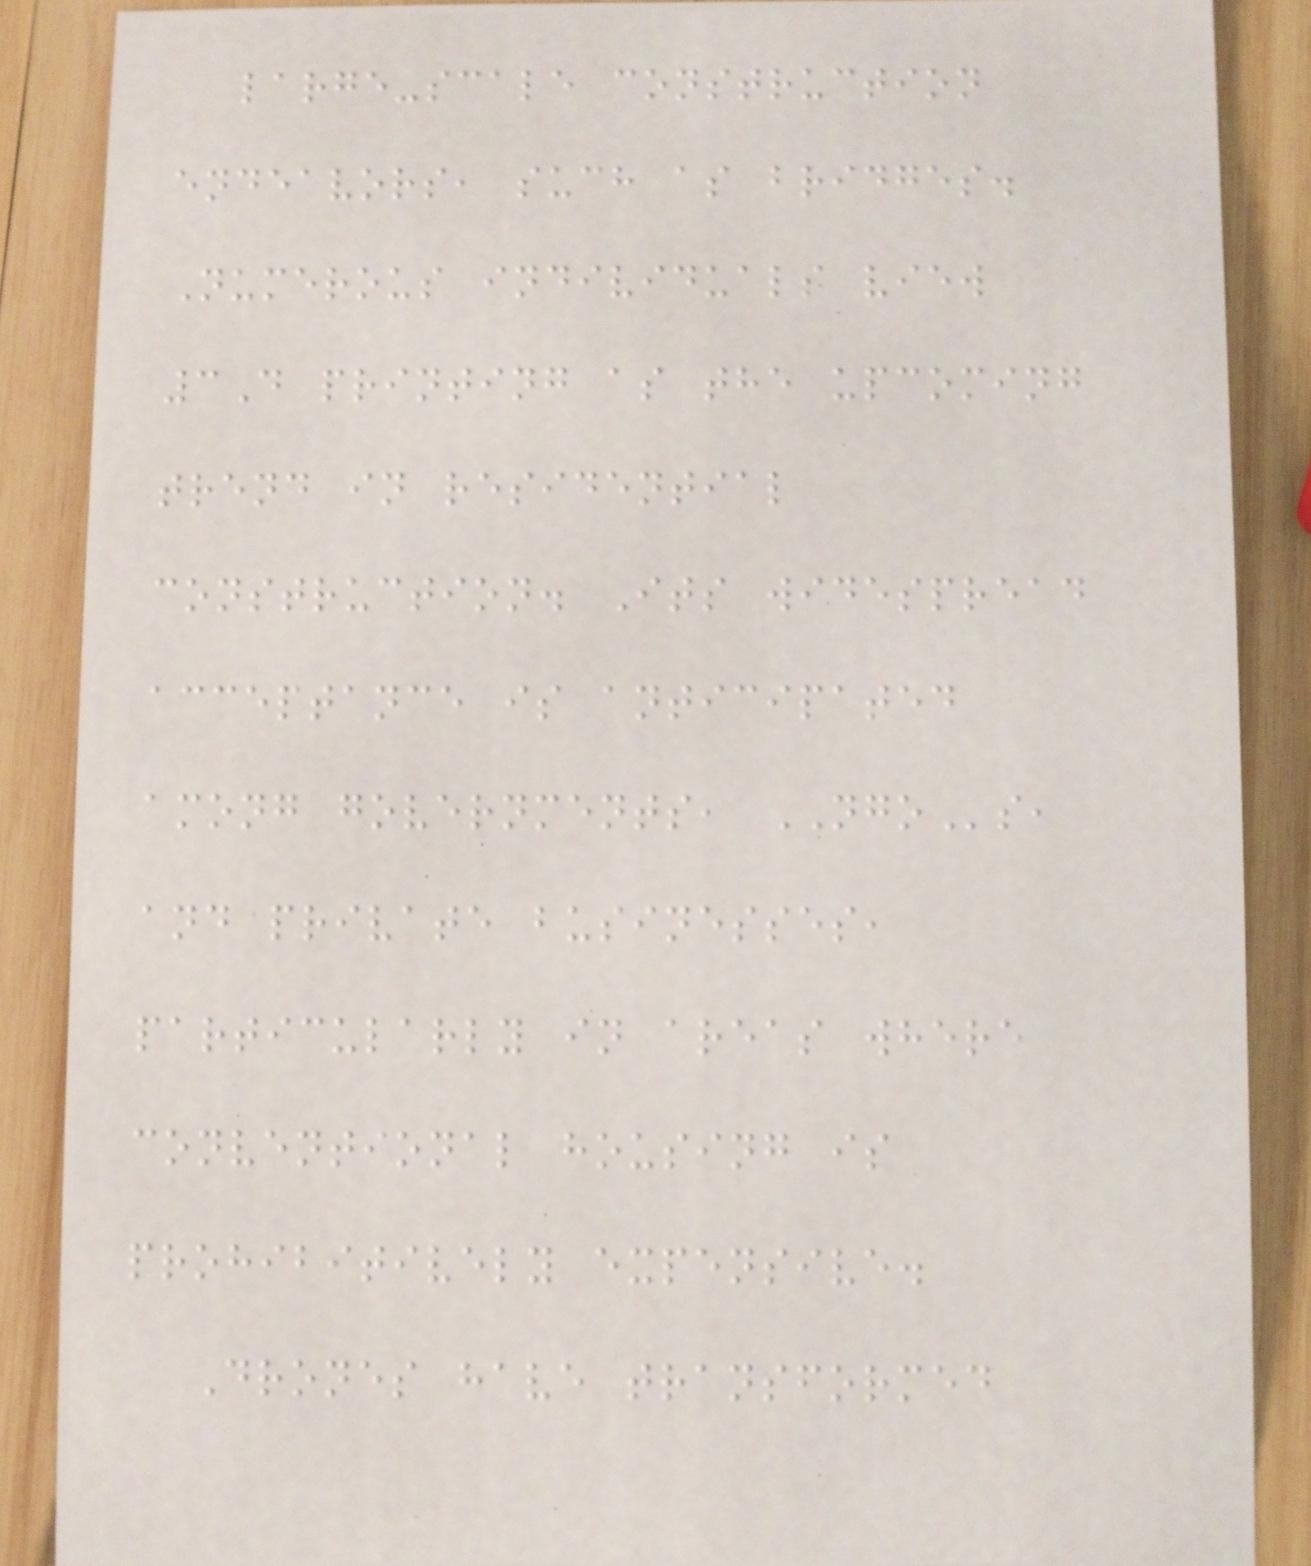large-scale construction
endeavors, such as bridges.
Numerous individuals view
3D printing as the upcoming
trend in residential
construction. Its widespread
acceptance is anticipated
among governments, NGOs,
and private businesses,
particularly in areas where
conventional housing is
prohibitively expensive.
Drones have transformed
